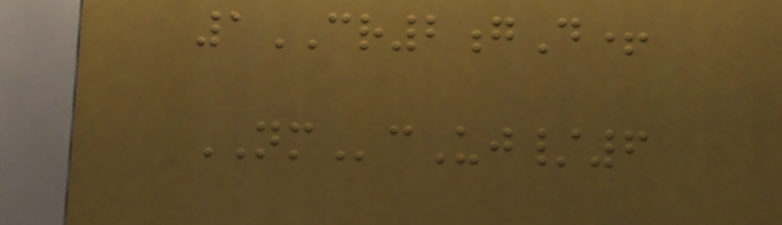1CR2gD+
NMcUj/6
